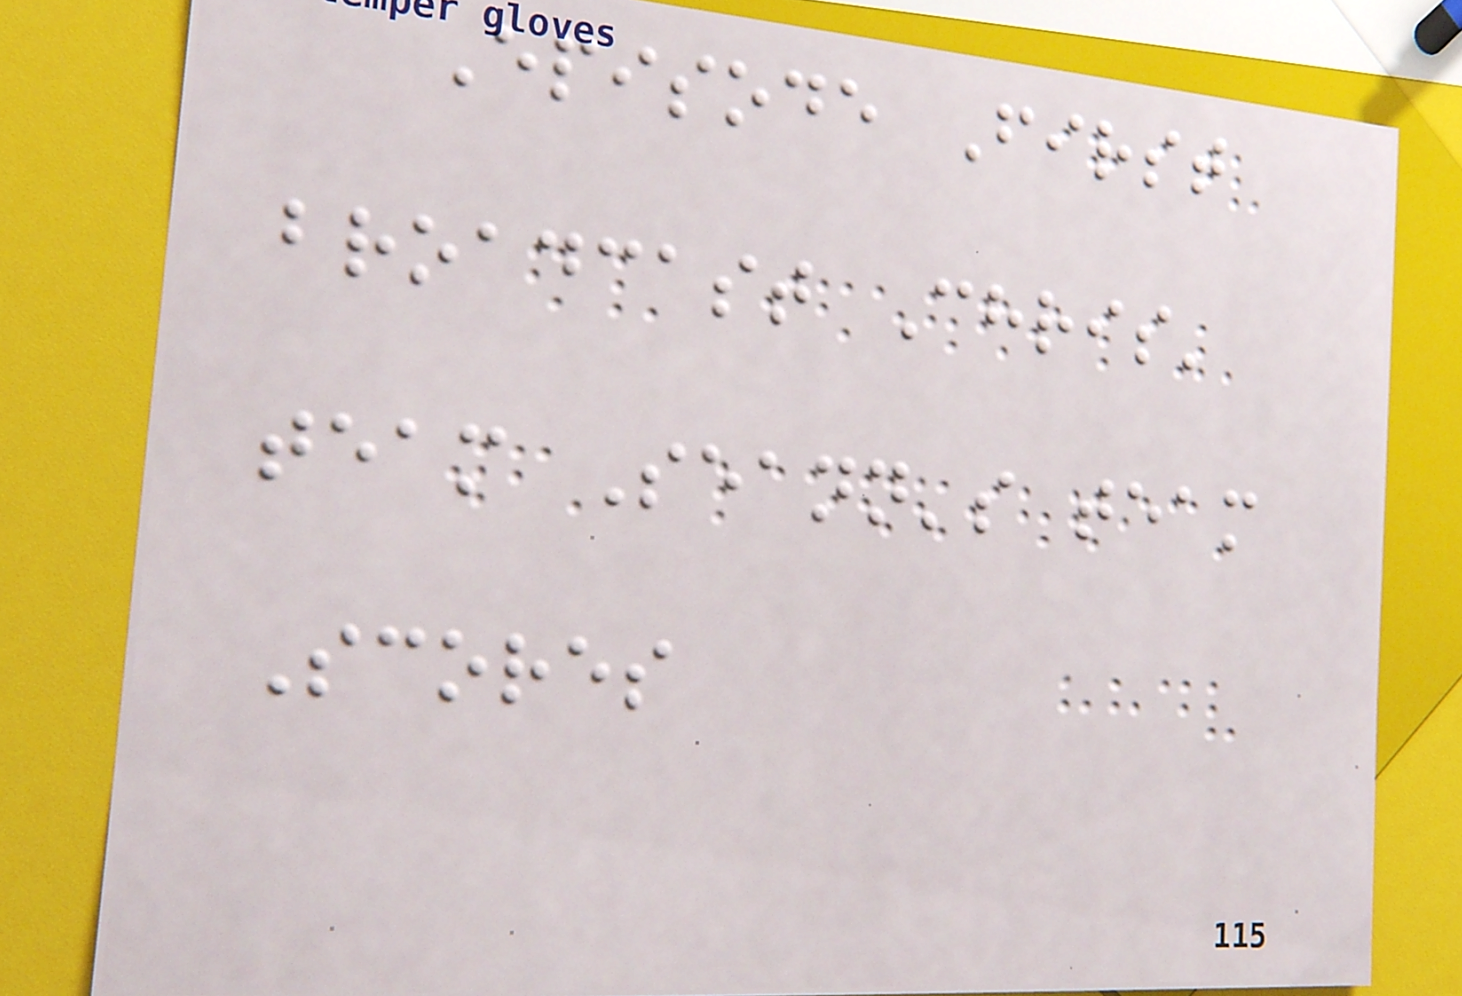Episode First
broadcast Chris'
team Seann's team
Scores
